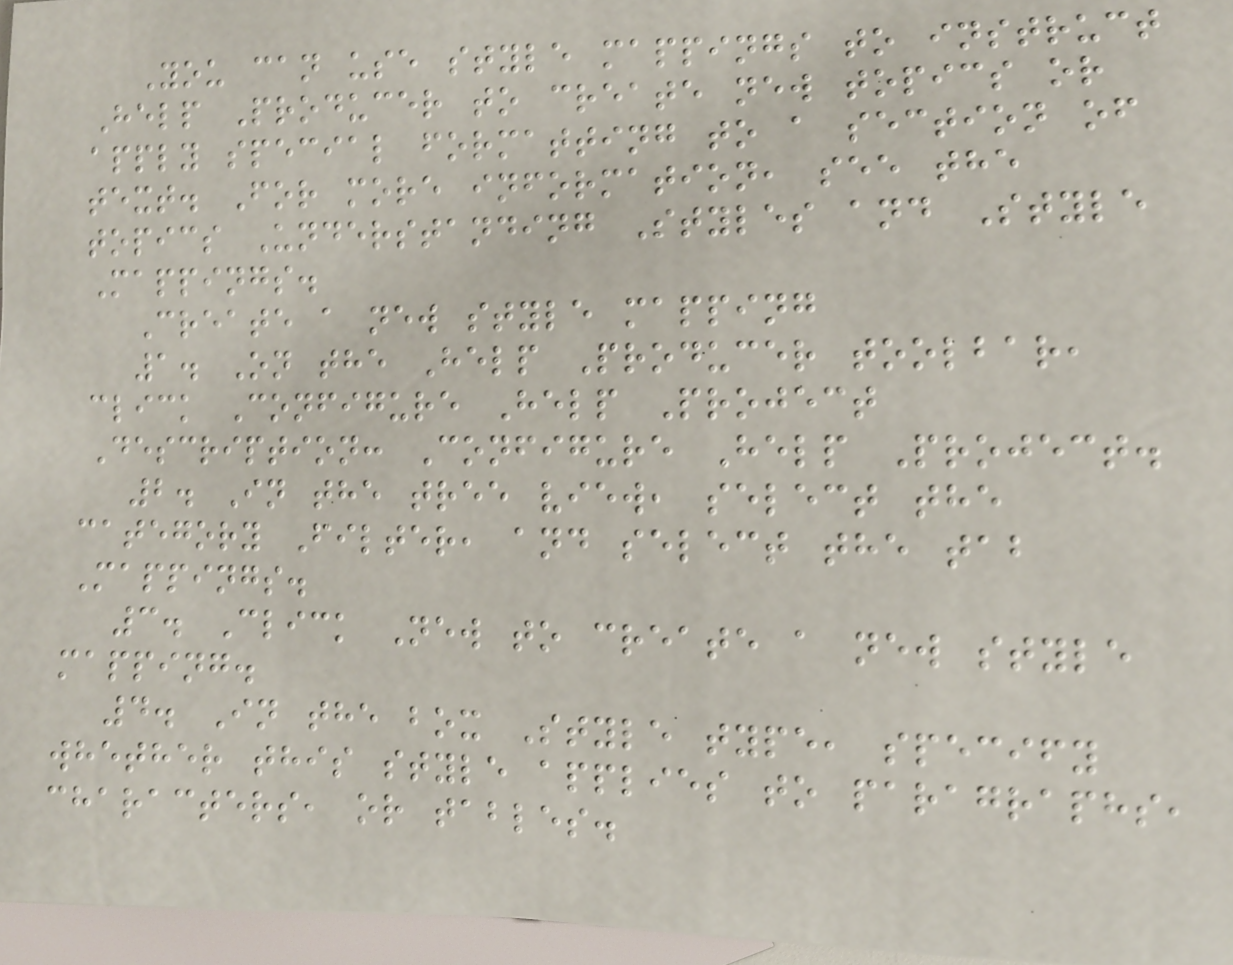You can use style mappings to instruct
Help Producer to create new topics or
apply special formatting to a section of
text. For more information, see the
topics Understanding Styles and Style
Mappings.
Create a new style mapping
1. On the Help Producer toolbar,
click Configure Help Project
Description: Configure Help Project.
2. In the tree view, select the
category Filter, and select the tab
Mappings.
3. Click New to create a new style
mapping.
4. In the box Style type, specify
whether this style applies to paragraphs,
characters, or tables.
